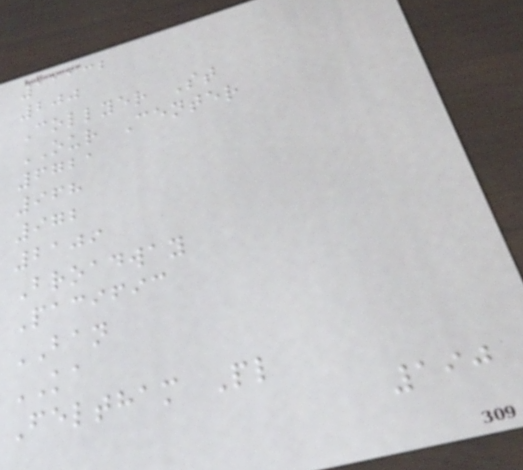11132
200
Collyer St
OUR Center
6721
968
972
2109
Broadway
Pacific
BAN
KA
Feltham Pl
190
